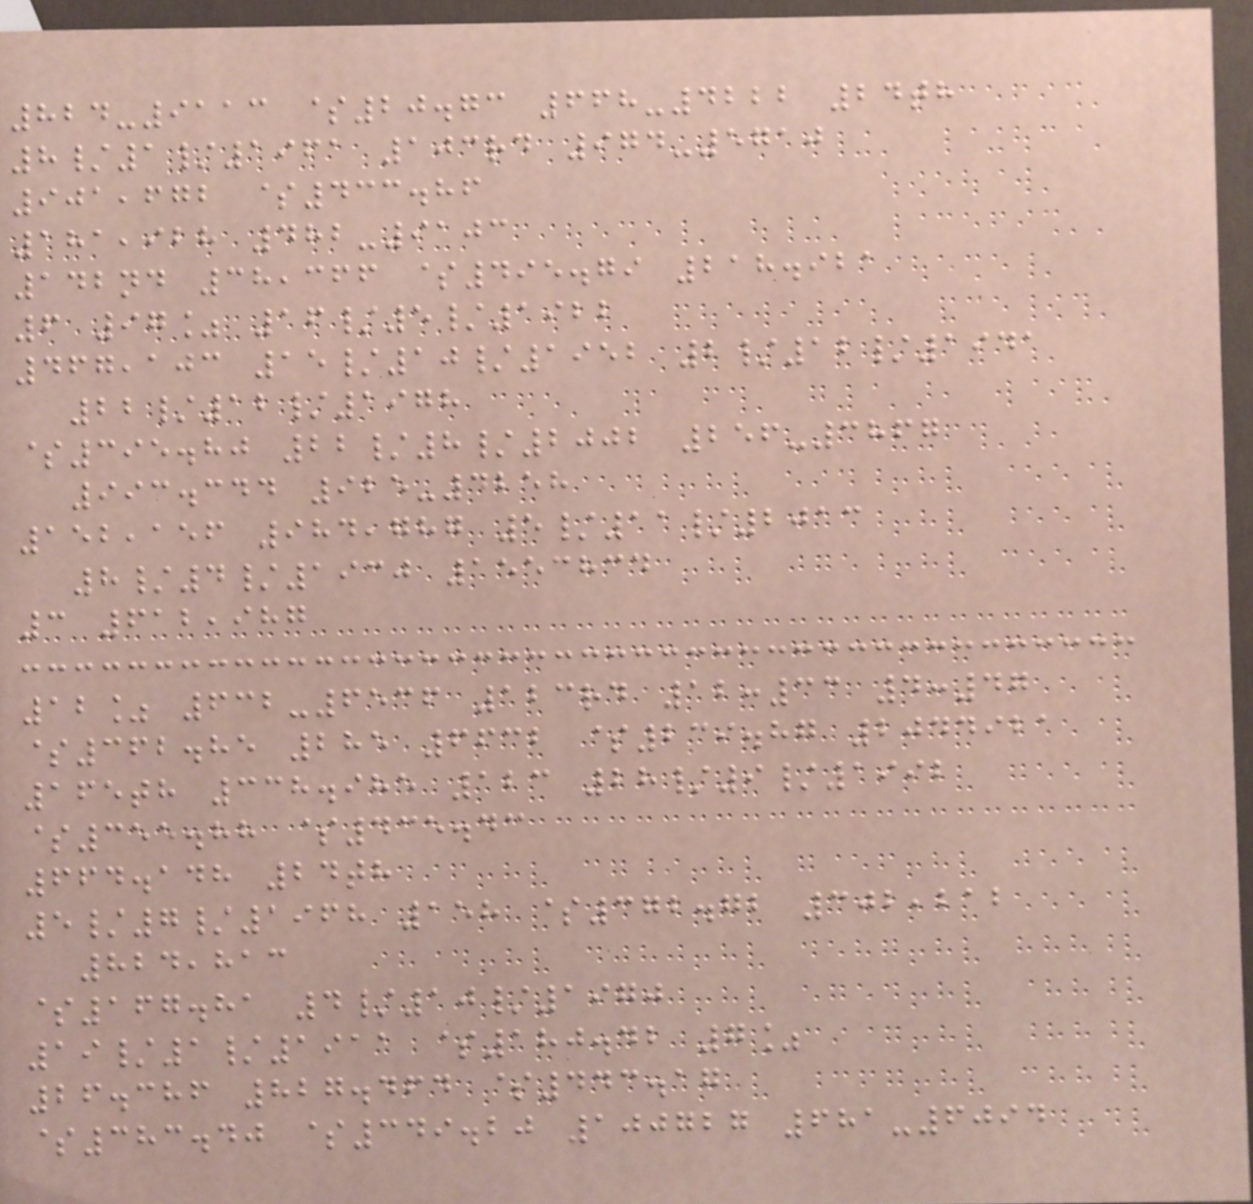824-9113 $20.73 668-4222 24th
8/1/1961 103rd 974-5710
901,672 $433.86
181,928 482-9103
142nd 38,366 $495.79 218.921
6 97% 16/5/1922
467,103 15/10/1952 2/12/1941
22/12/1978
$395.80 22/8/2002 256-3867
993.344 925-4258
152,156 984,787 5/11/2013
8/4/1930 1553834
3 612,987
12% 632-6536 123rd 12:33 4:47
$362.85 285 6632 $239.87 2044921
165th 338.985 123 28/9/1992
$355.88 $435.43
664.148 24th
5/7/1968 158 $372.72 302,212
824,813
$167.81 4/10/1970
19/1/1911 $180.42 7%
26.386 827.464 $443.17
$383.40 $349.20 100727 681-6094
